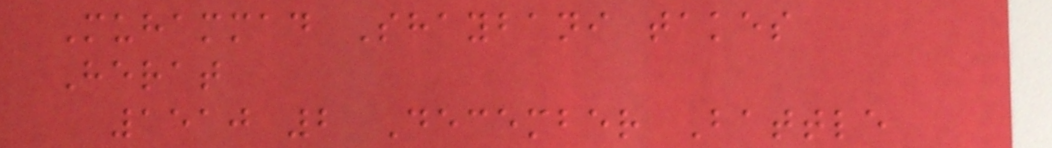Muhammad Shaybani takes
Herat
1510 2 December Battle
